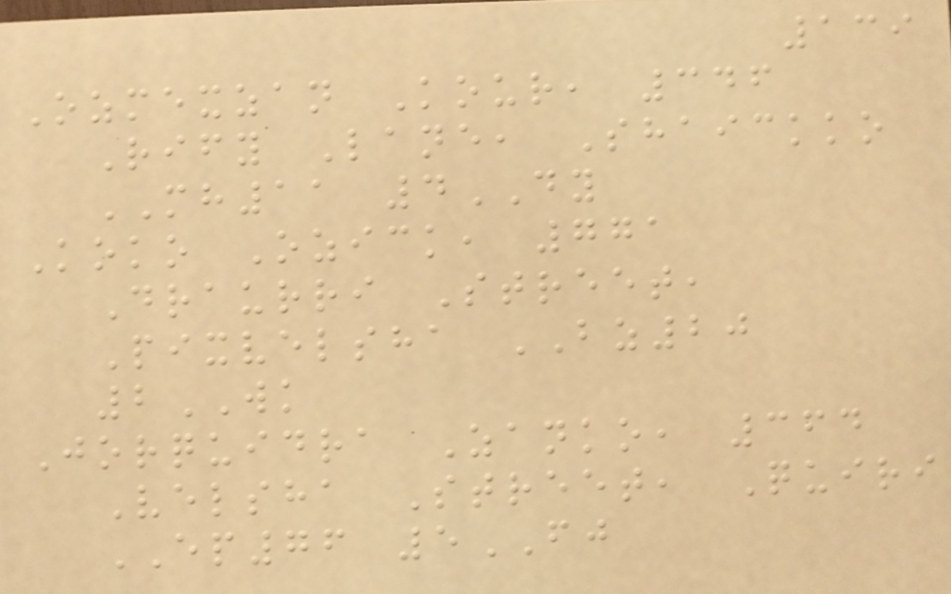139
Ozmexzan Kour, 346
Rify Lane, Shaickko
MH11 4DY
Koko Ozick, 771
Draurri Street,
Pixvelsha BZ20
2WK
Jorquidra Zanko, 364
Velsha Street, Quiri
EP76 5FJ
